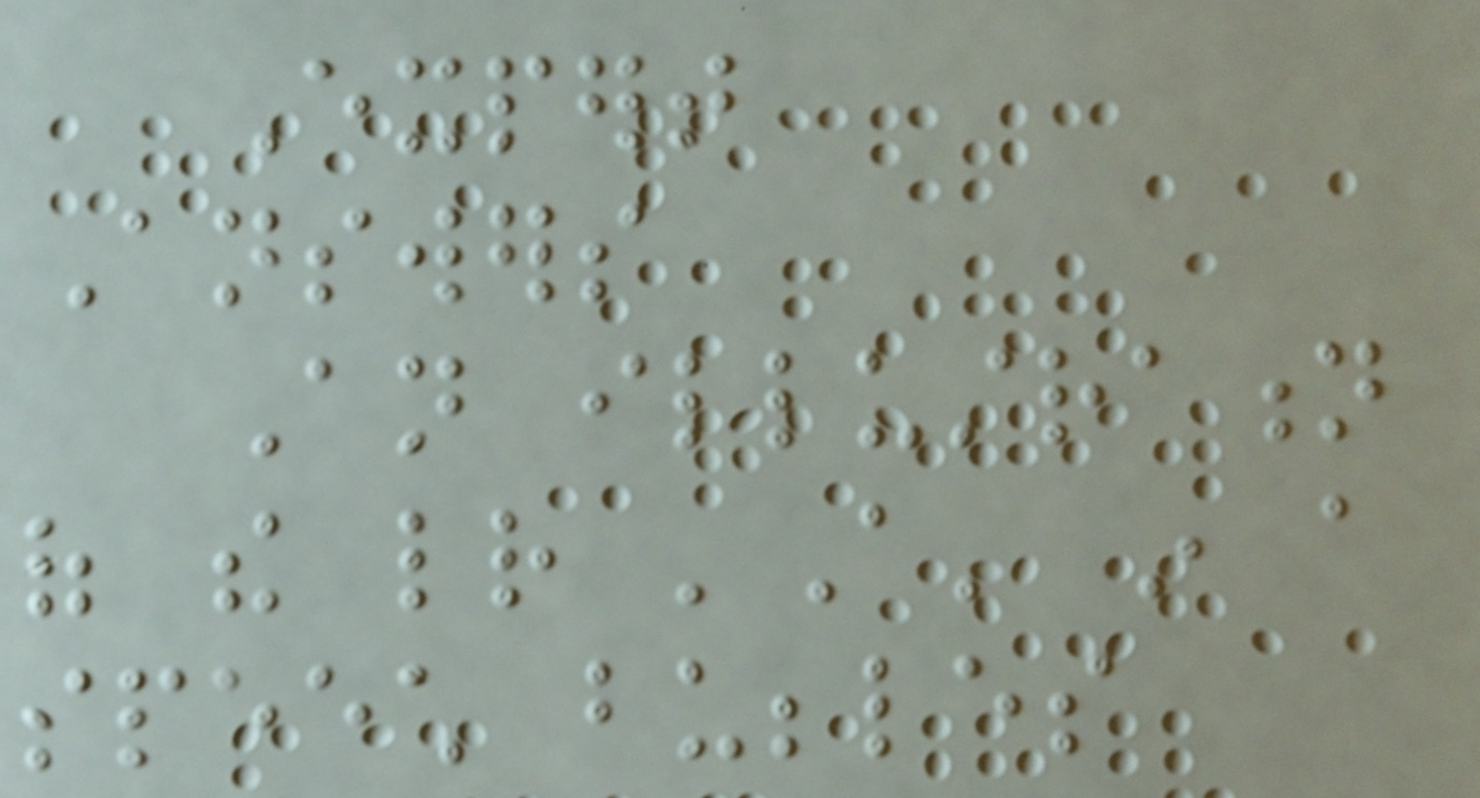Expert
Answers
An illustration
of the letter 'A' in a
speech bubbles
